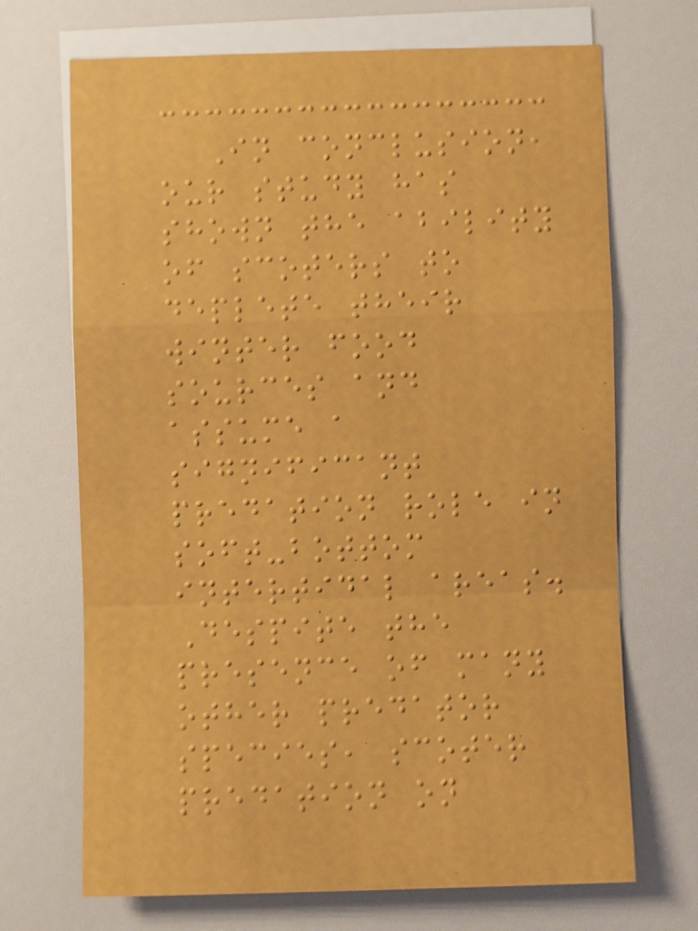In conclusion,
our study has
shown the ability
of scoters to
deplete their
winter food
sources and
assume a
significant
predation role in
soft-bottom
intertidal areas.
Despite the
presence of many
other predator
species, scoter
predation on
